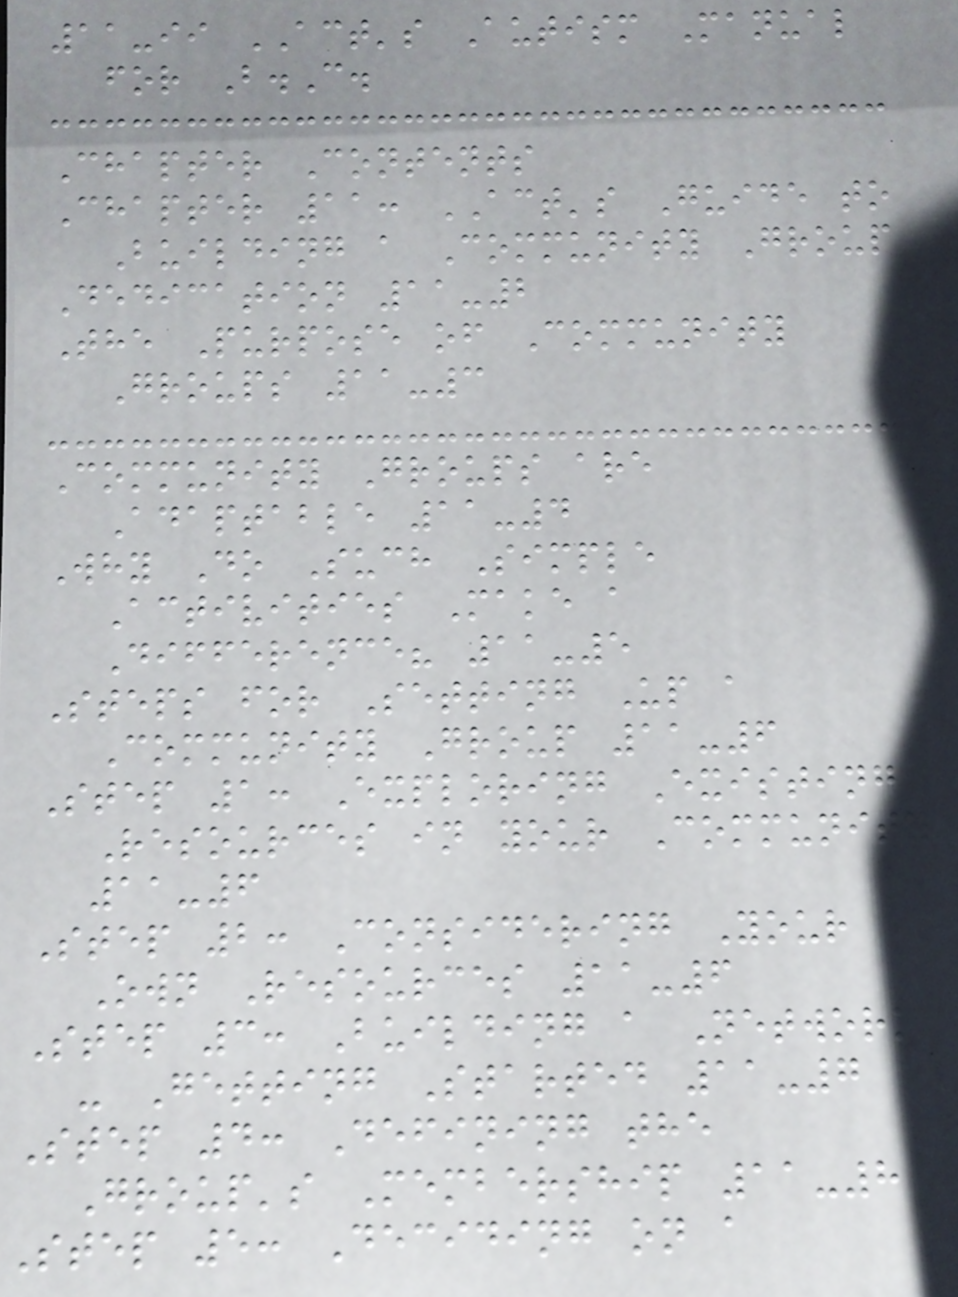11-ii ACT's Autism Manual
for B.C.
Chapter Contents
Chapter 11: ACT's Guide to
Building a Community Group
Dedication 11-2
The Purpose of Community
Groups 11-3
Community Groups are
Adaptable 11-4
Why Do Such Simple
Activities Make a
Difference? 11-5
Steps for Setting Up a
Community Group 11-6
Step 1: Exploring Existing
Resources in your Community
11-6
Step 2: Considering Your
Own Resources 11-6
Step 3: Building a Network
- Getting Started 11-7
Step 4: Defining the
Group's Membership 11-8
Step 5: Deciding on a
